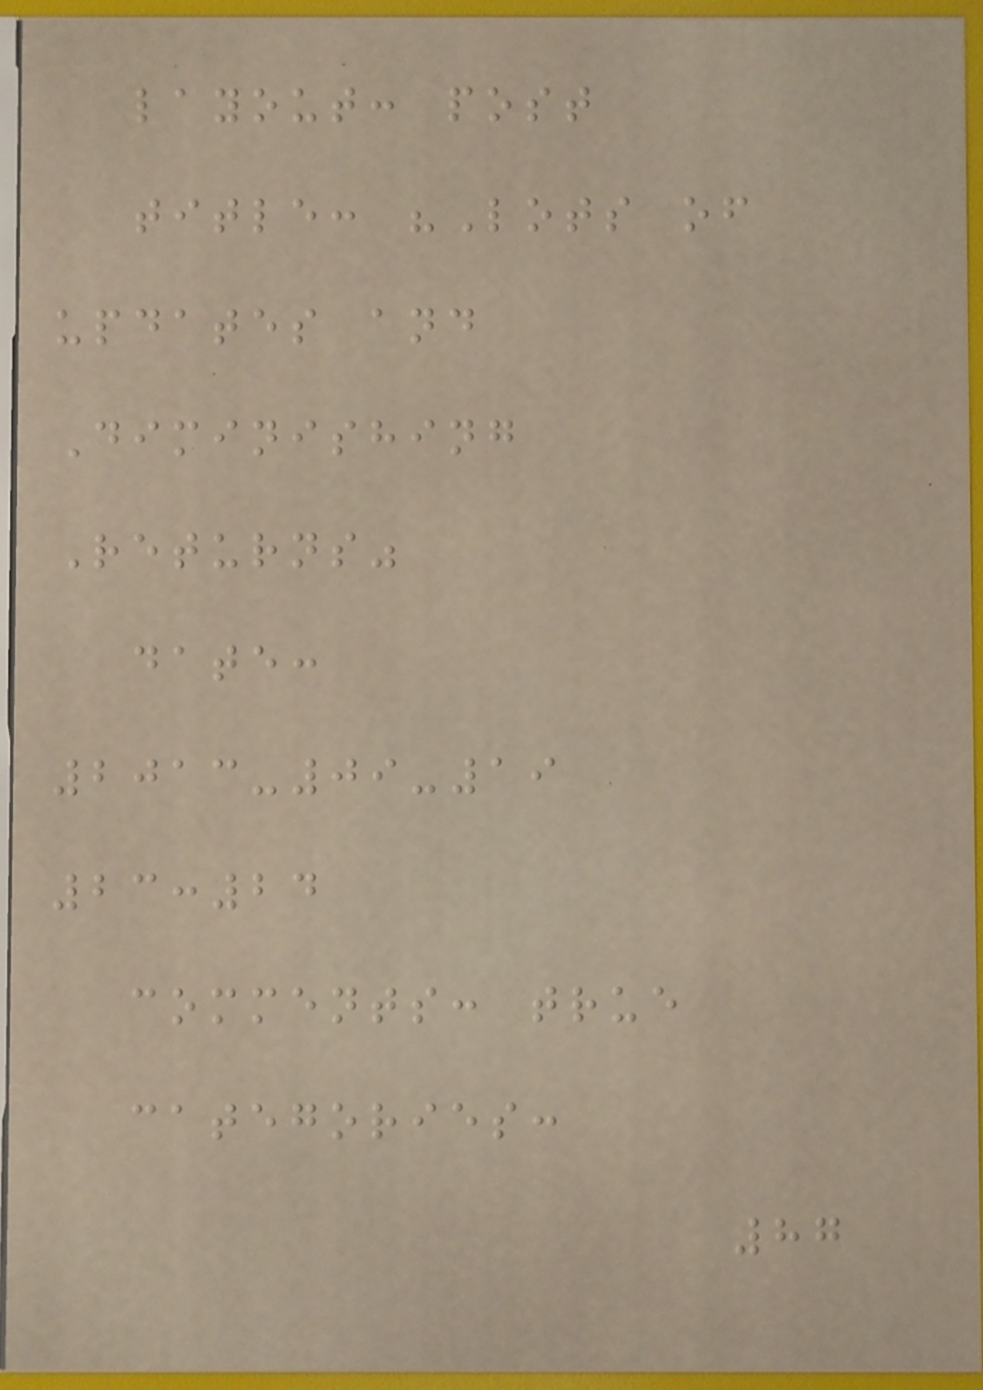layout: post
title: "Lots of
updates and
Diminishing
Returns"
date:
2013-09-19
23:24
comments: true
categories:
87
